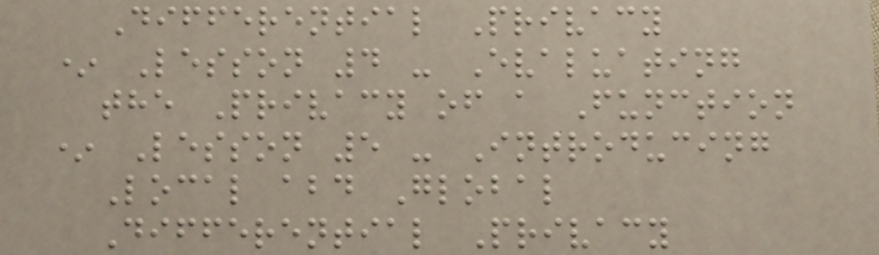Differential Privacy
* Lesson 4 - Evaluating
the Privacy of a Function
* Lesson 5 - Introducing
Local abd Global
Differential Privacy
